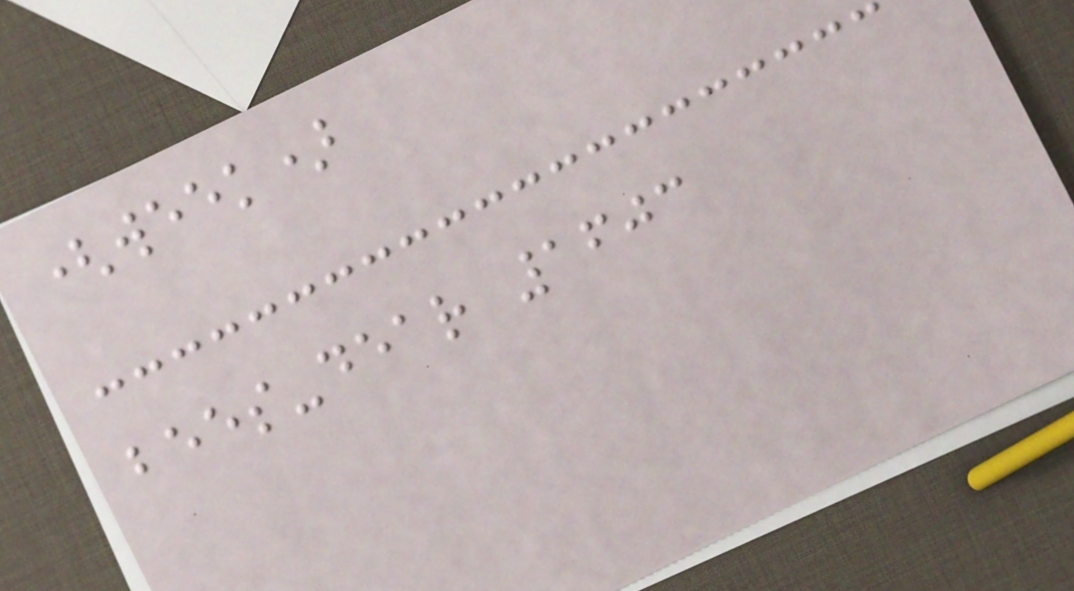(week)
bees-dear 1603
